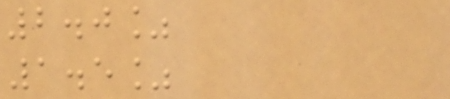2.0%
1.5%
